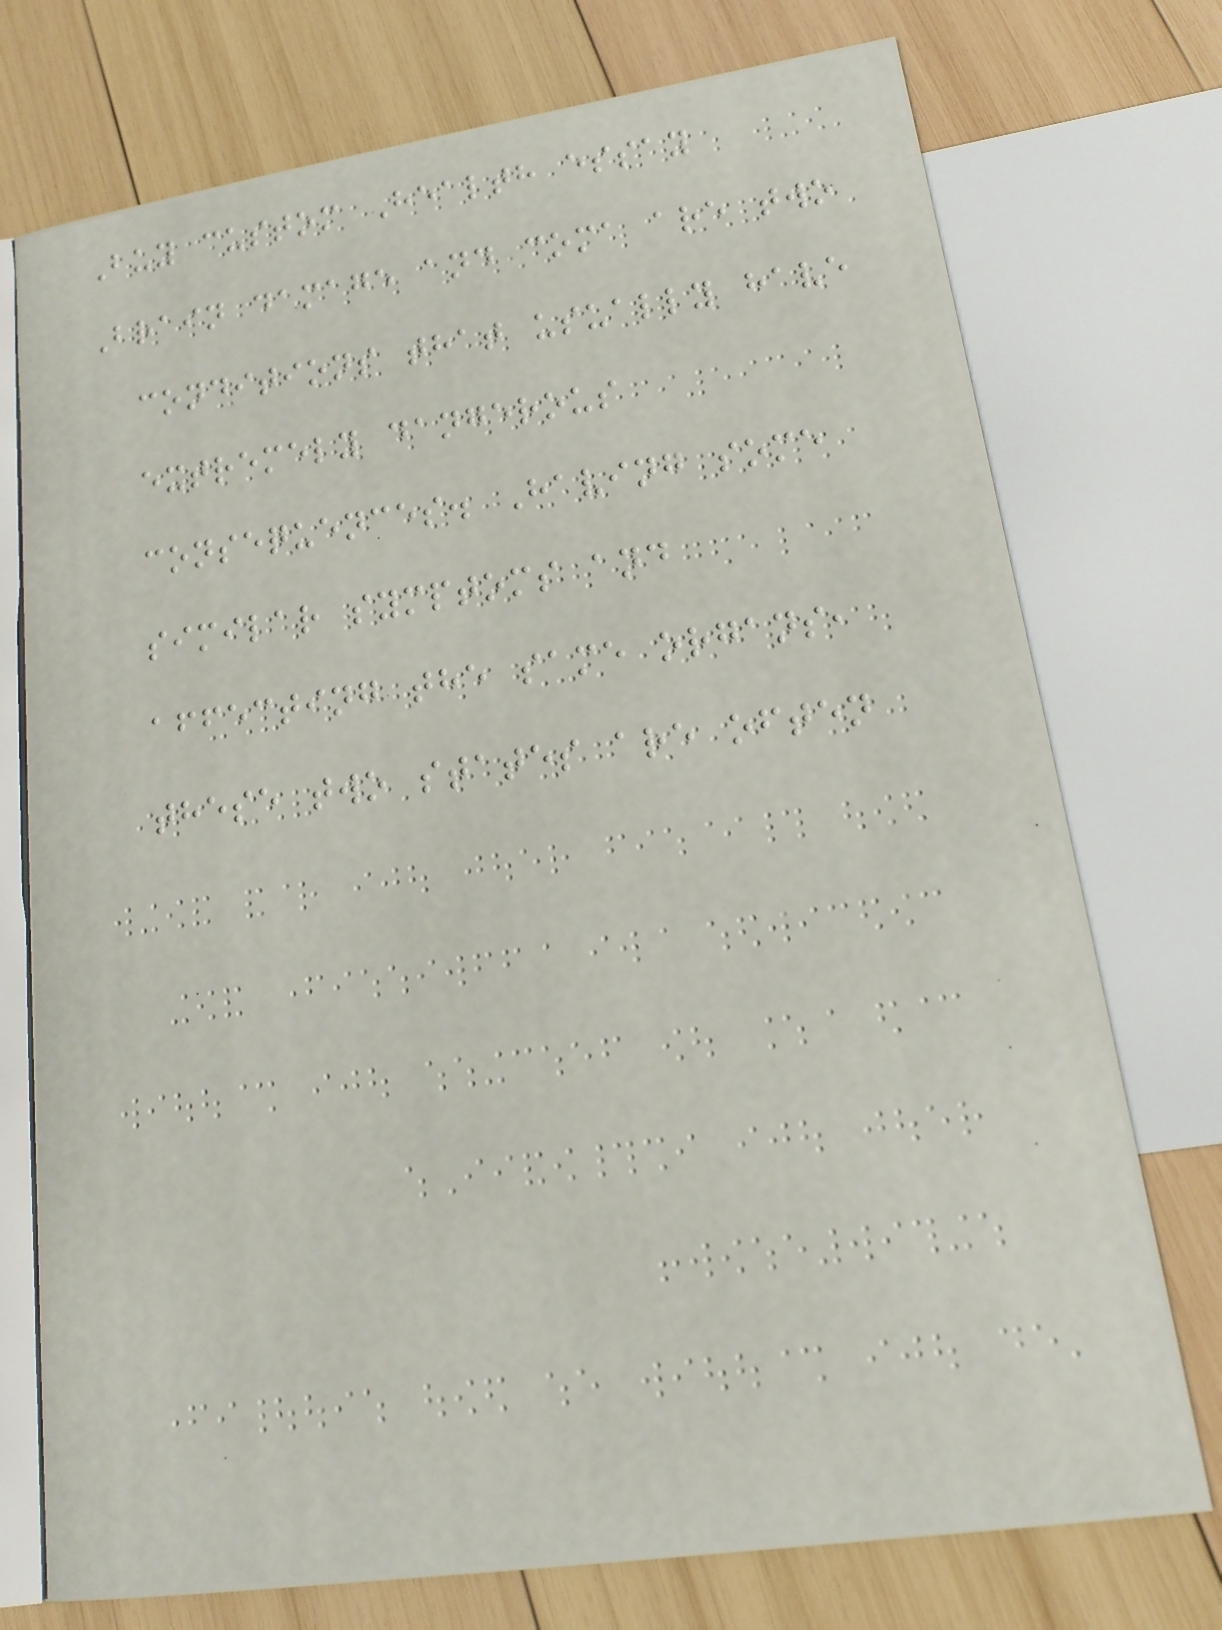Buy custom Health essay
Brain damage and coma are two
conditions that usually have
extremely dangerous
consequences. Having some
similar symptoms and
affecting the same organs,
these two states are often
